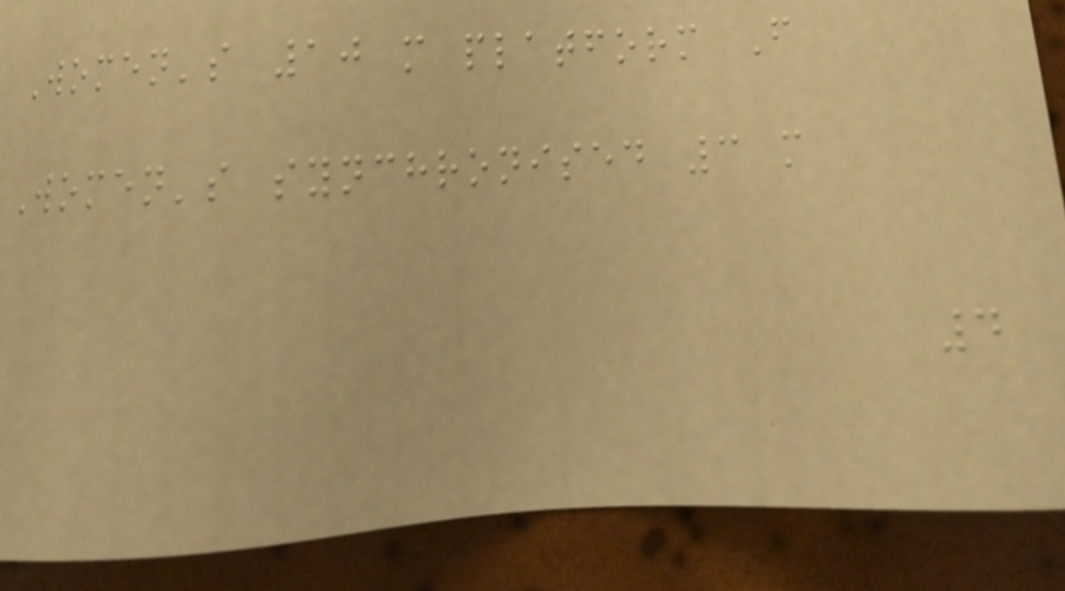Women's 10 m platform F
Women's synchronised 3 m
4
